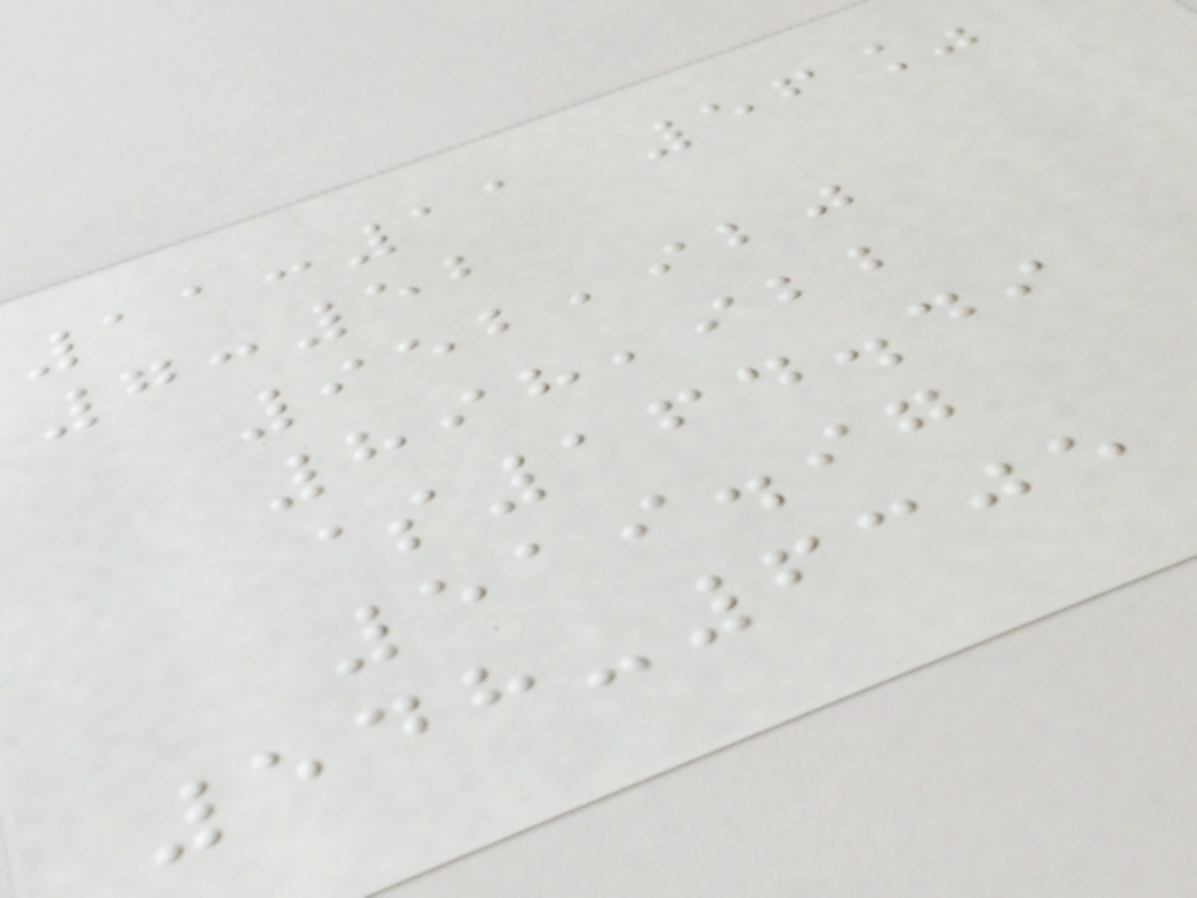11:11 56%
7:52
952,920
898,922
$164.49
519.97
548-6305
